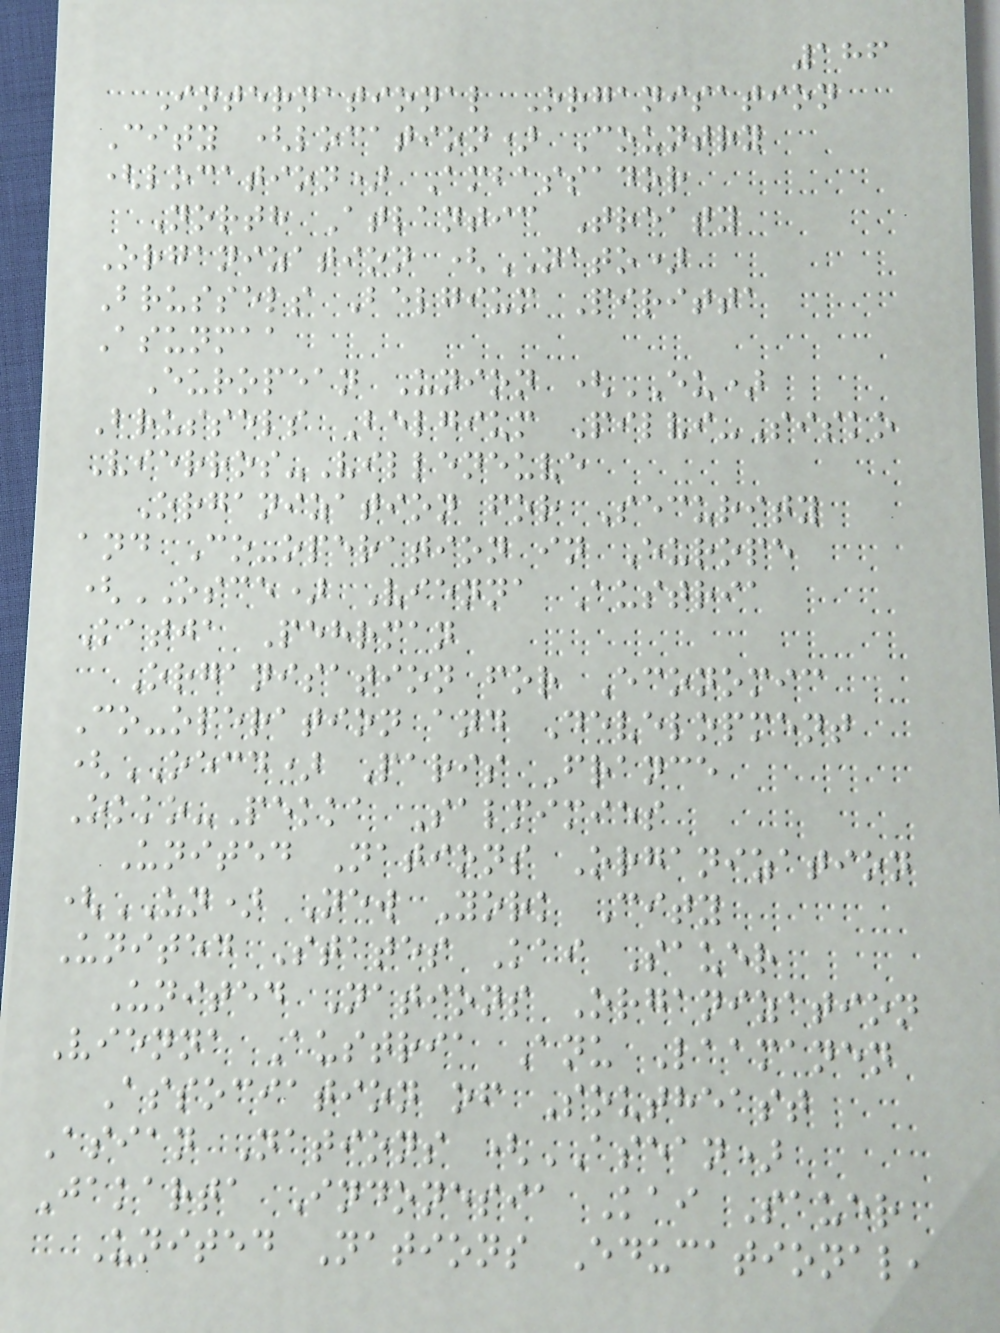186
International Organisation
City (location) Country
(location) Ambassador
North Atlantic Treaty
Organization (NATO)
Brussels Belgium Piritta
Asunmaa
European Union (EU)
Brussels Belgium Pilvi-Sisko
Vierros-Villeneuve
Organization for Security
and Co-operation in Europe
(OSCE) Vienna Austria
Katja Pehrman
Organisation for Economic
Co-operation and Development
(OECD) Paris France
Okko-Pekka Salmimies
United Nations Organization
(UN) New York City
United States Kai Sauer
United Nations Organization
Vienna Austria Anu Laamanen
Association of Southeast
Asian Nations (ASEAN)
Jakarta Indonesia Kai Sauer
United Nations Educational,
